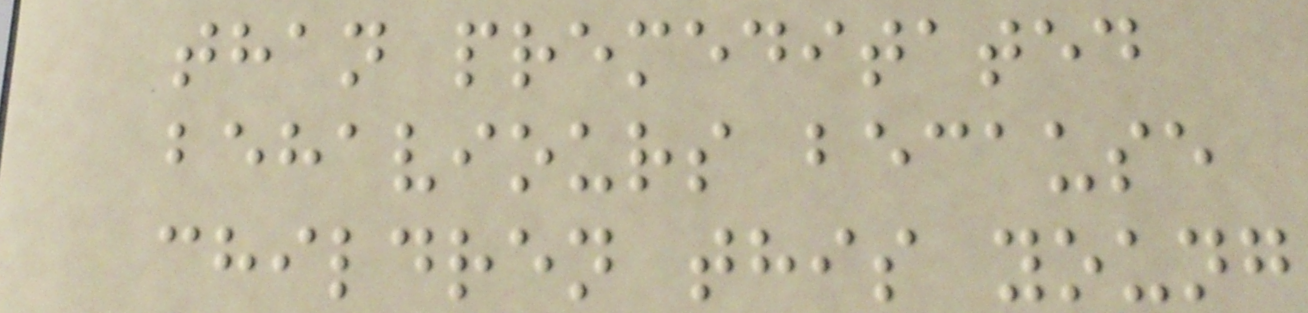than premeditated
behaviours because
children this young
